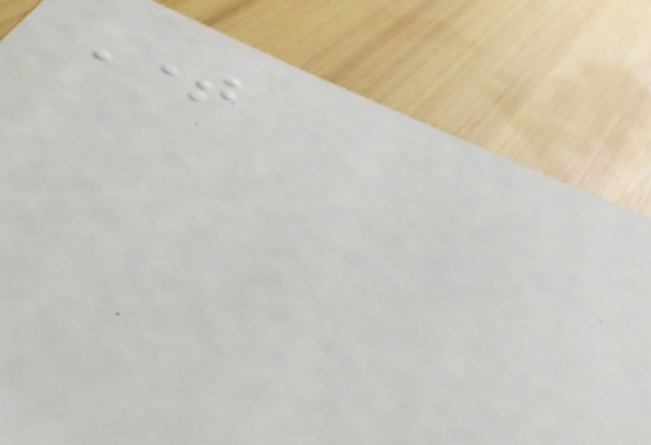Time
